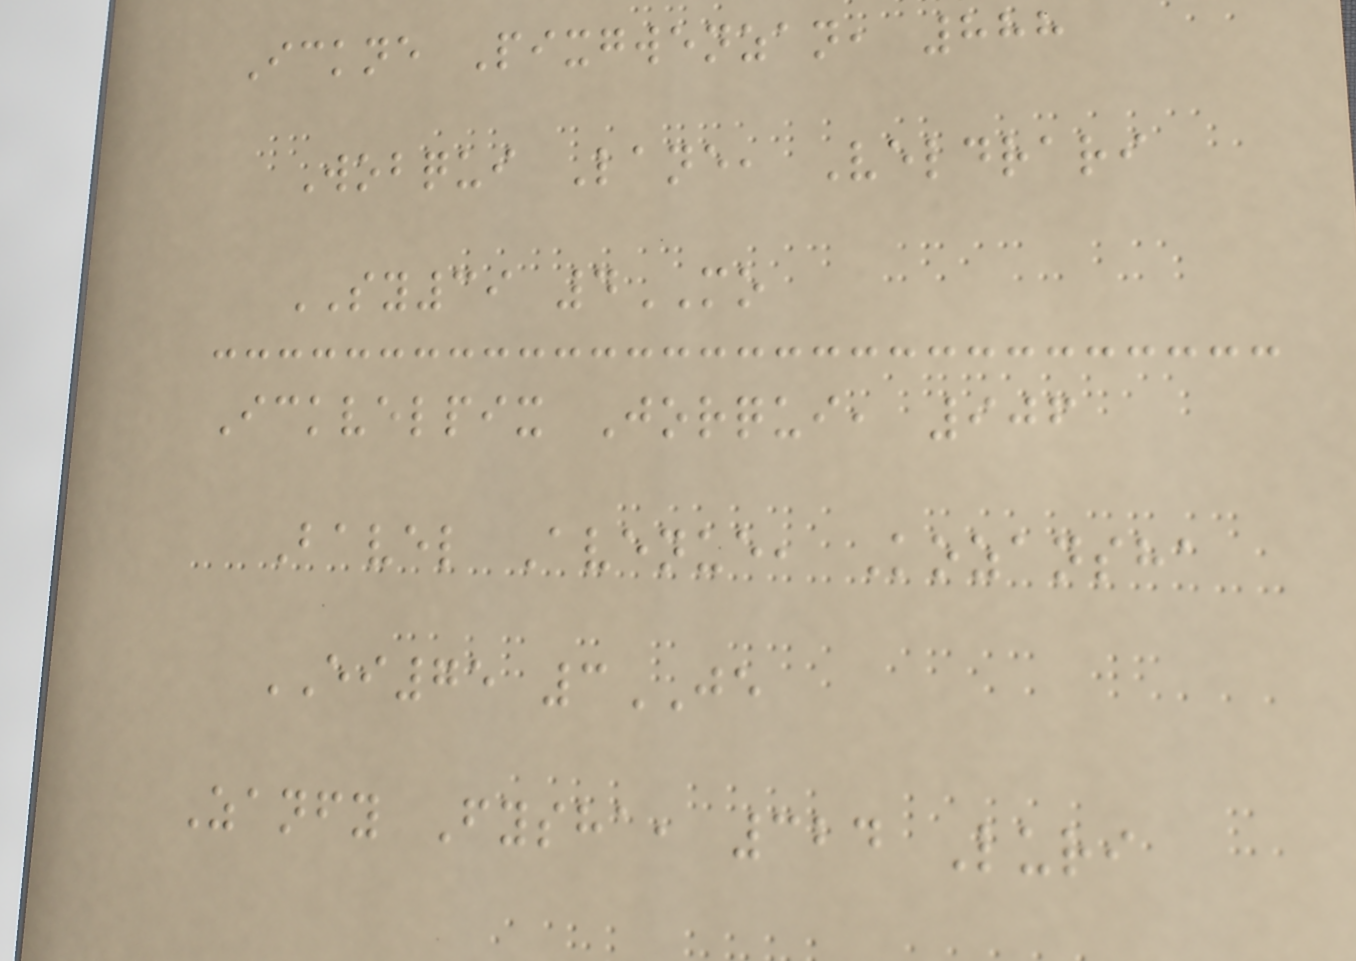Ickne Pixgwenzan, 888
Wobqui Lane, Veldrari
SY39 4MO
Ickvelpix Jorqui, 906
Bavel Avenue, Kozansha
EI75 3JE
Zanfy Fysha, 324 Luri
